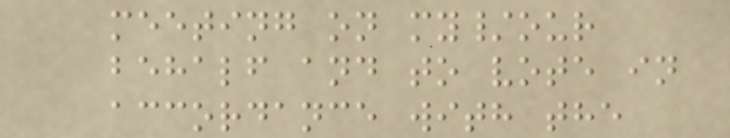meeting on my/our
behalf and to vote in
accordance with the
